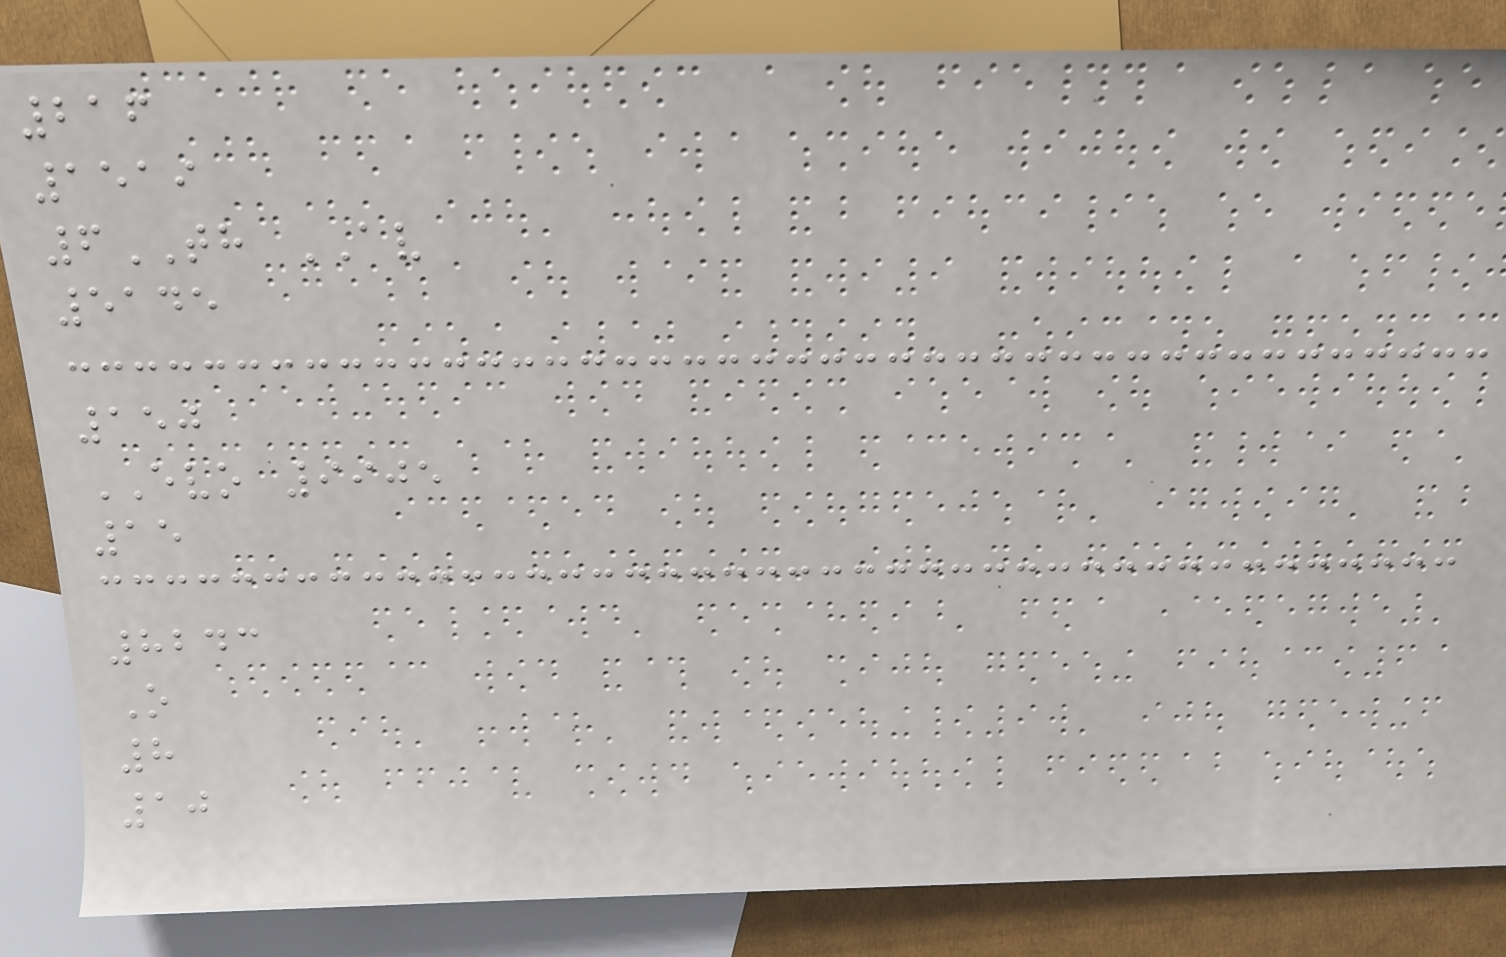216
1519
6TH AV
5145
150
EVO 9905
15
8243
O
8
10
